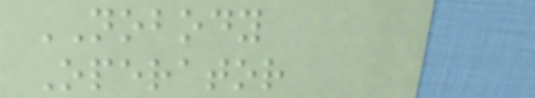NOBODY
Operator
